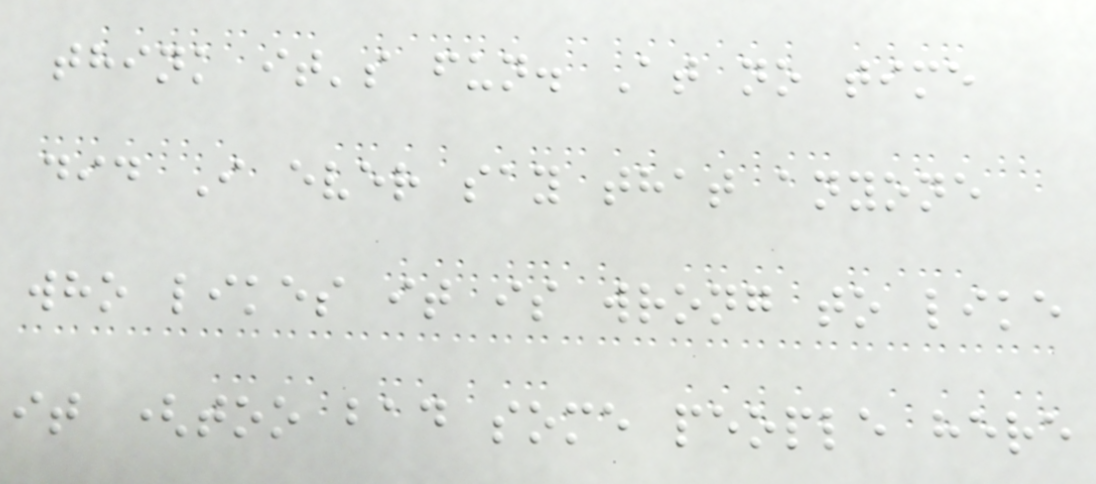think it's fun. At no time
did I ever say that anyone
who likes it is wrong to like
it (too bad some people here
